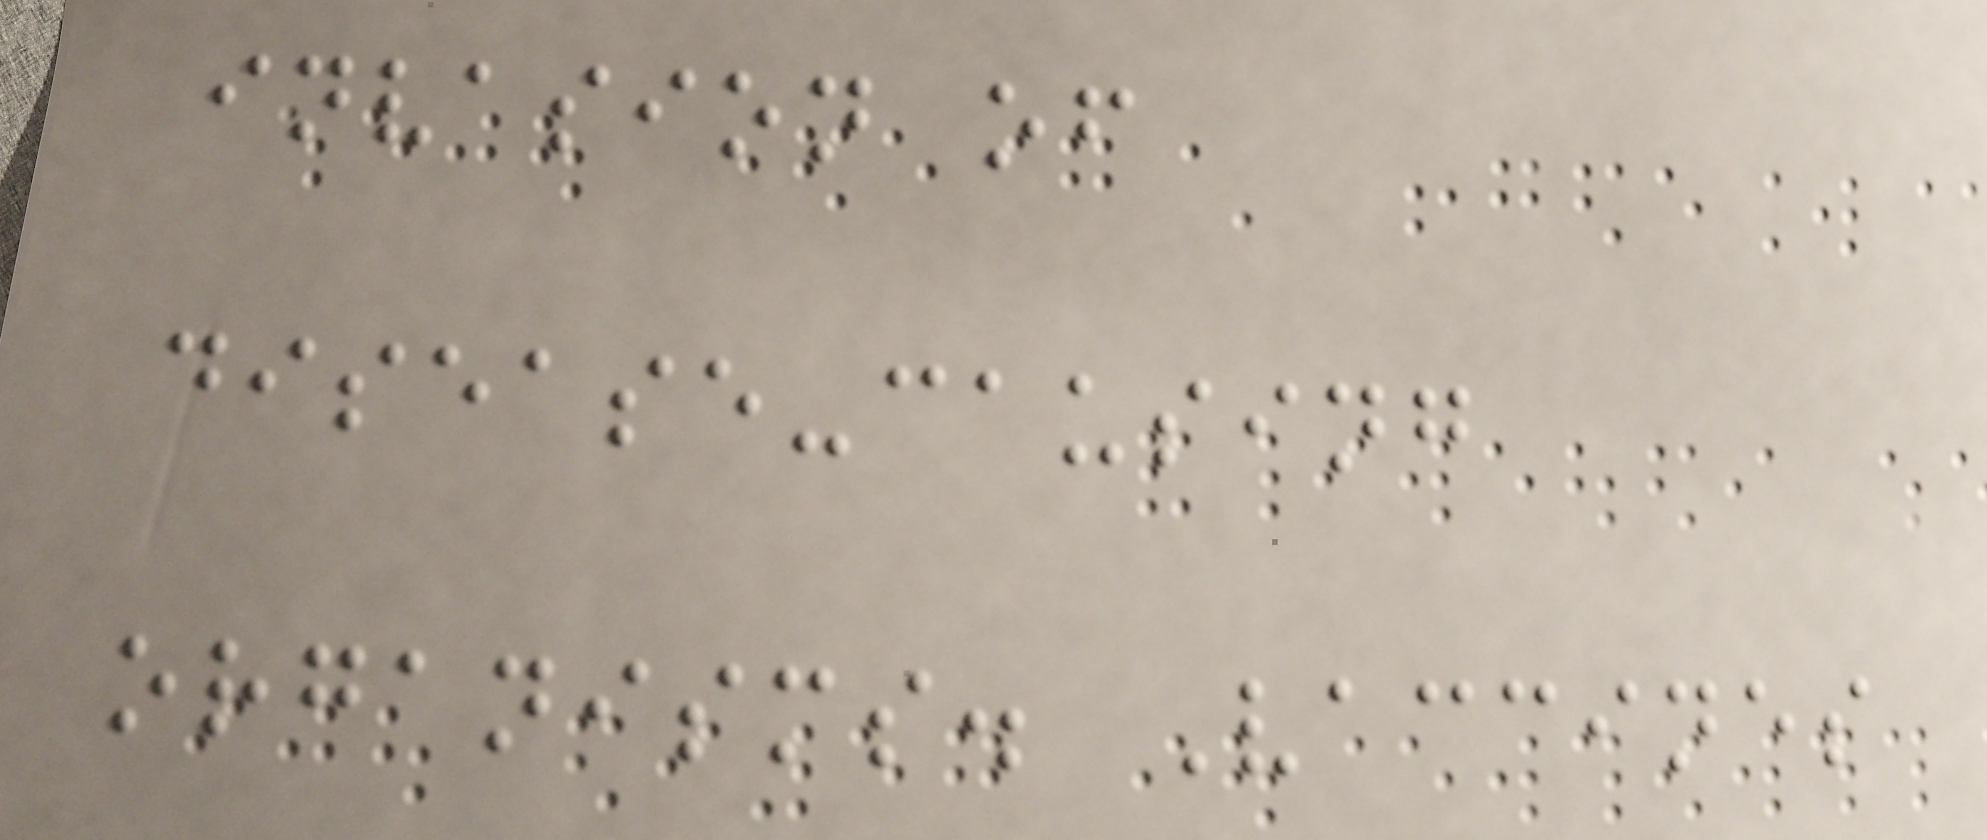invasion of
disease-causing
organisms. Vaccines
